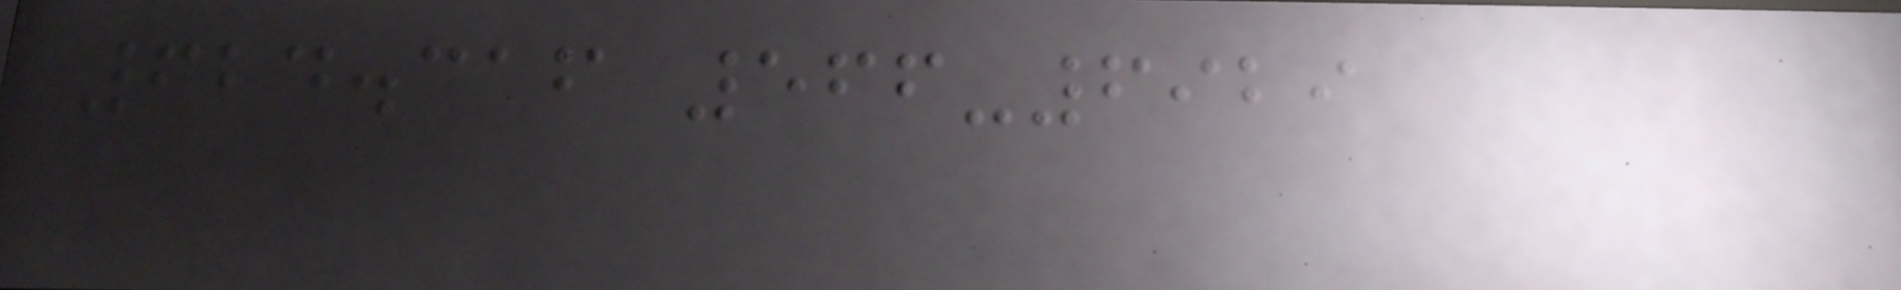624.316 566-6929
